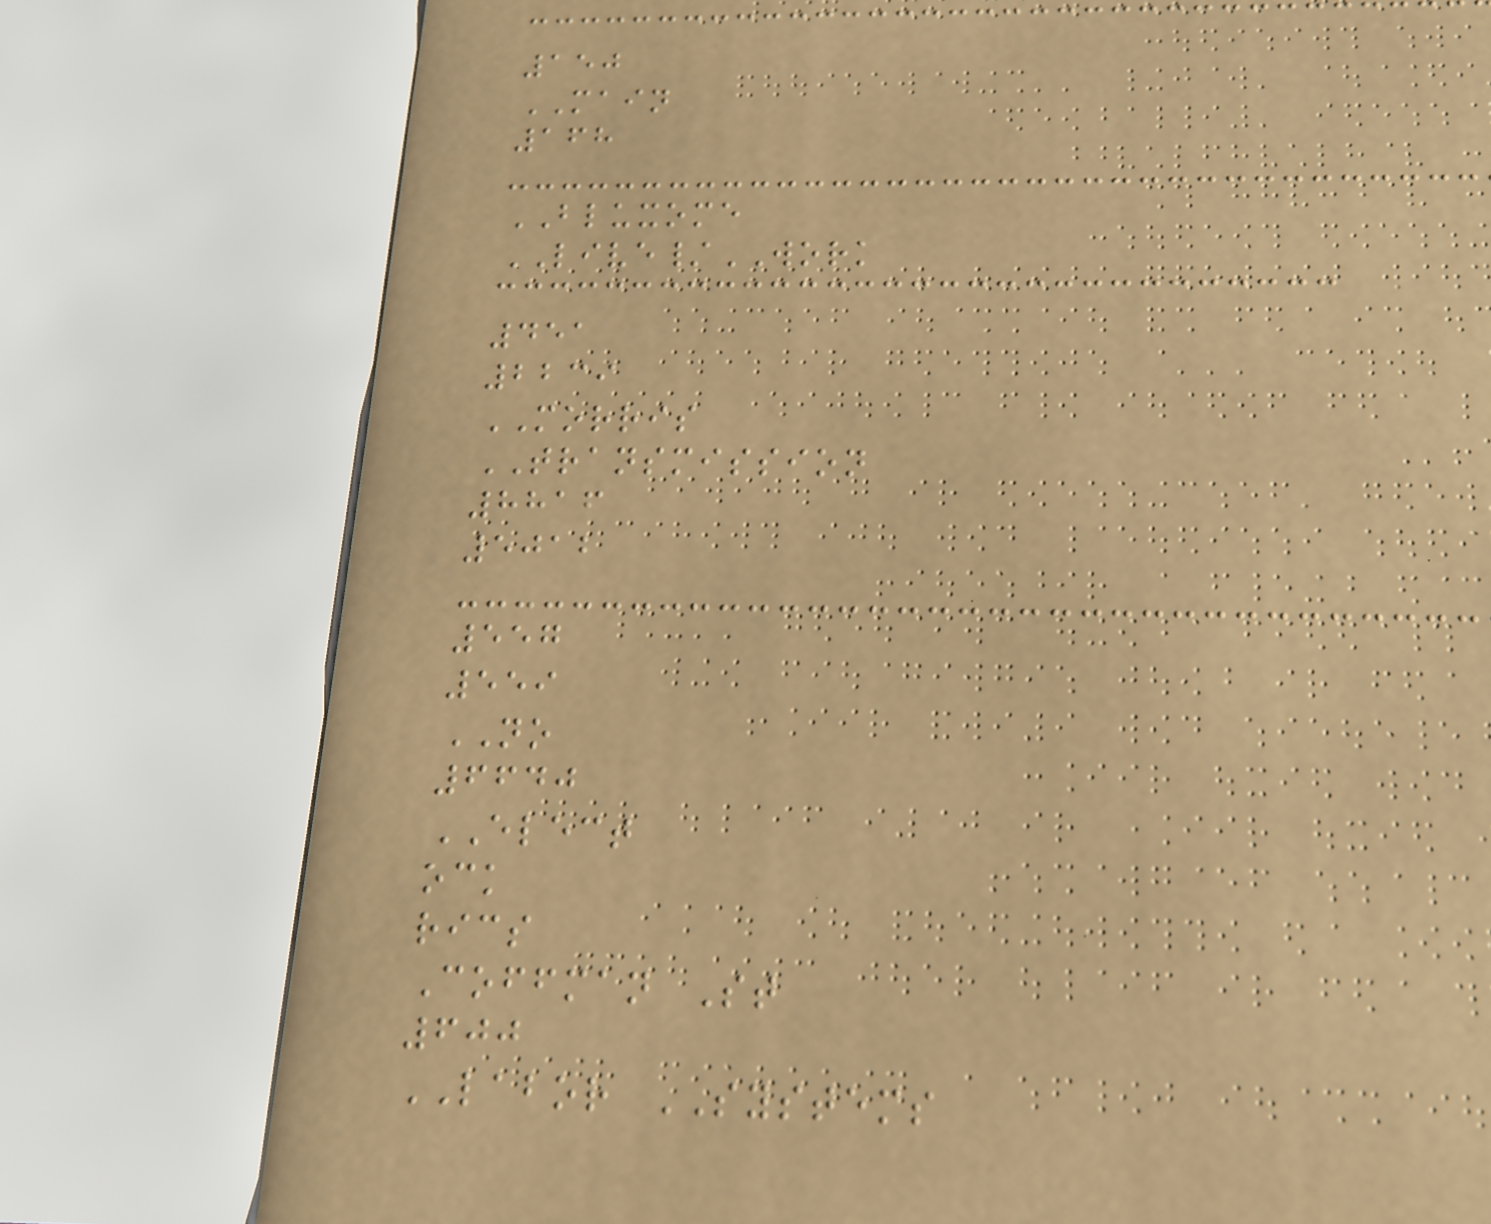150
MAIN
168
BLUXOME
LIVE/WORK
451
2239
MORRIS
TRANSMISSION
8816
5012
557
559
NO
6640
ELECT
ock
rics
Coffman St
600
LABOR SYSTEMS
